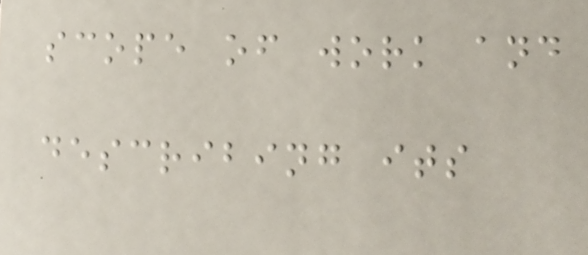scope of work and
describing its
